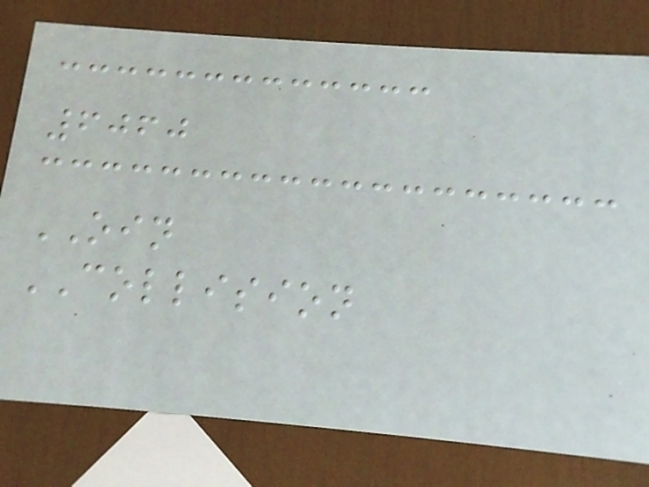6060
OIN
COLLISION
